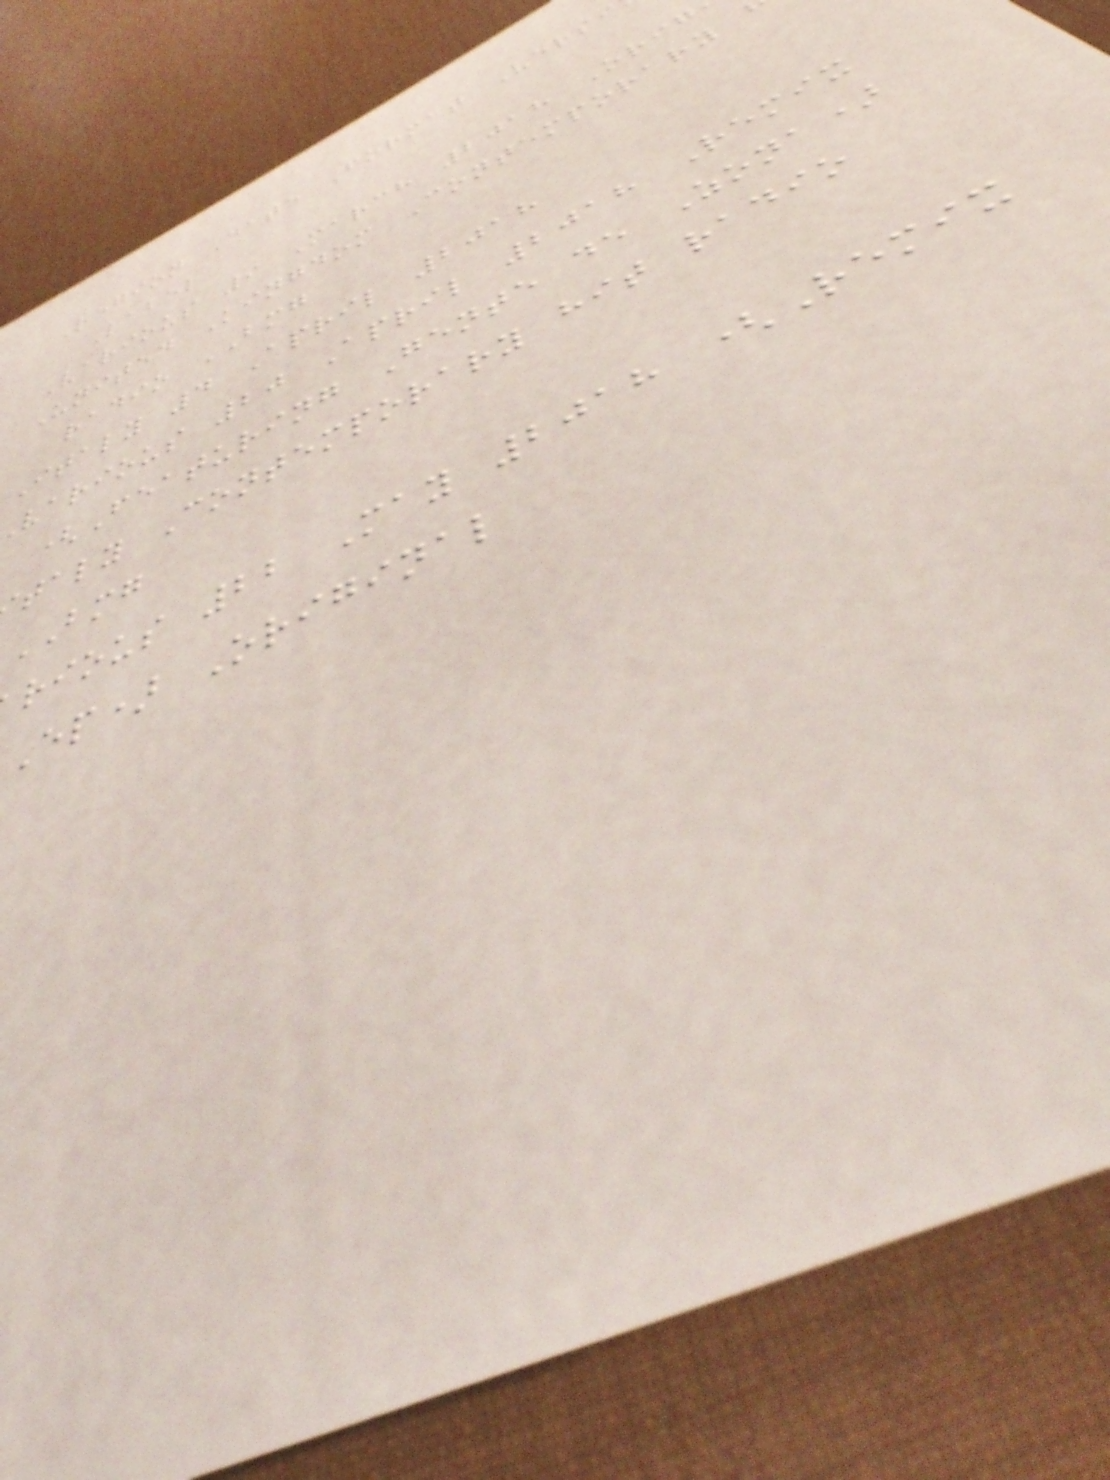Region Date Format Versi
Label
Various 9 March 2018 Orig
United Kingdom Contemporary
radio BMG
Italy 4 April 2018
various 20 April 2018 Remix
(Featuring Gente de Zona)
taly Contemporary hit radio
BMG
rious 22 May 2018 (Remix
ep) Original
